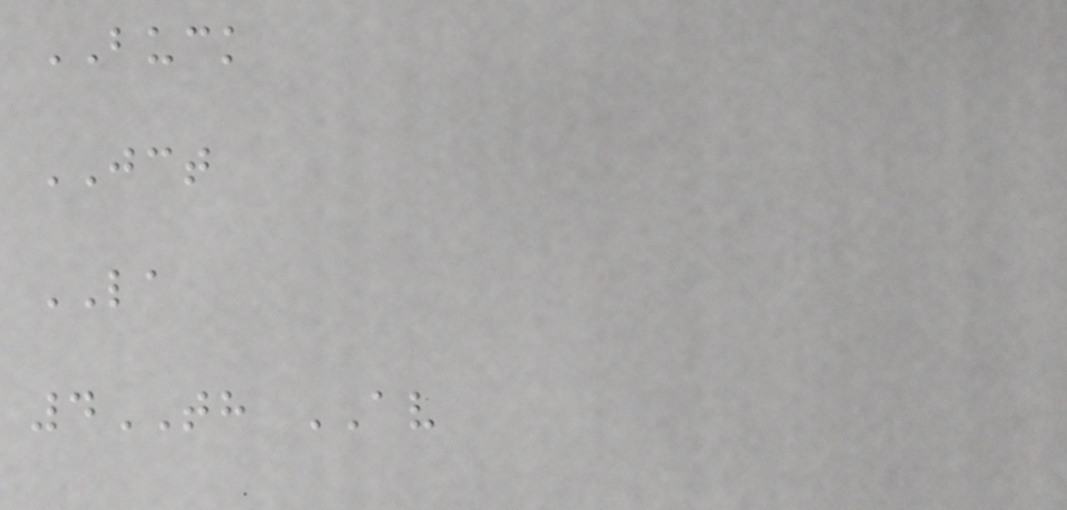BUCK
JCT
LA
4TH AV
